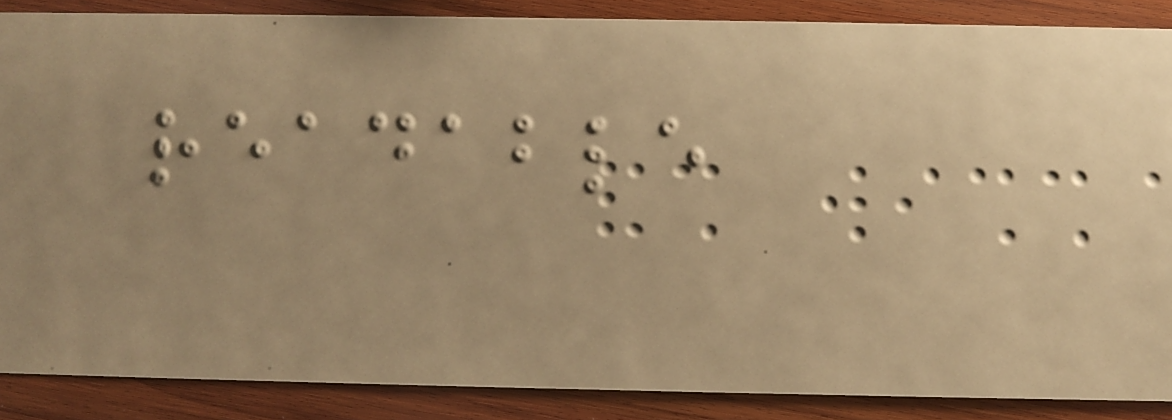readable
